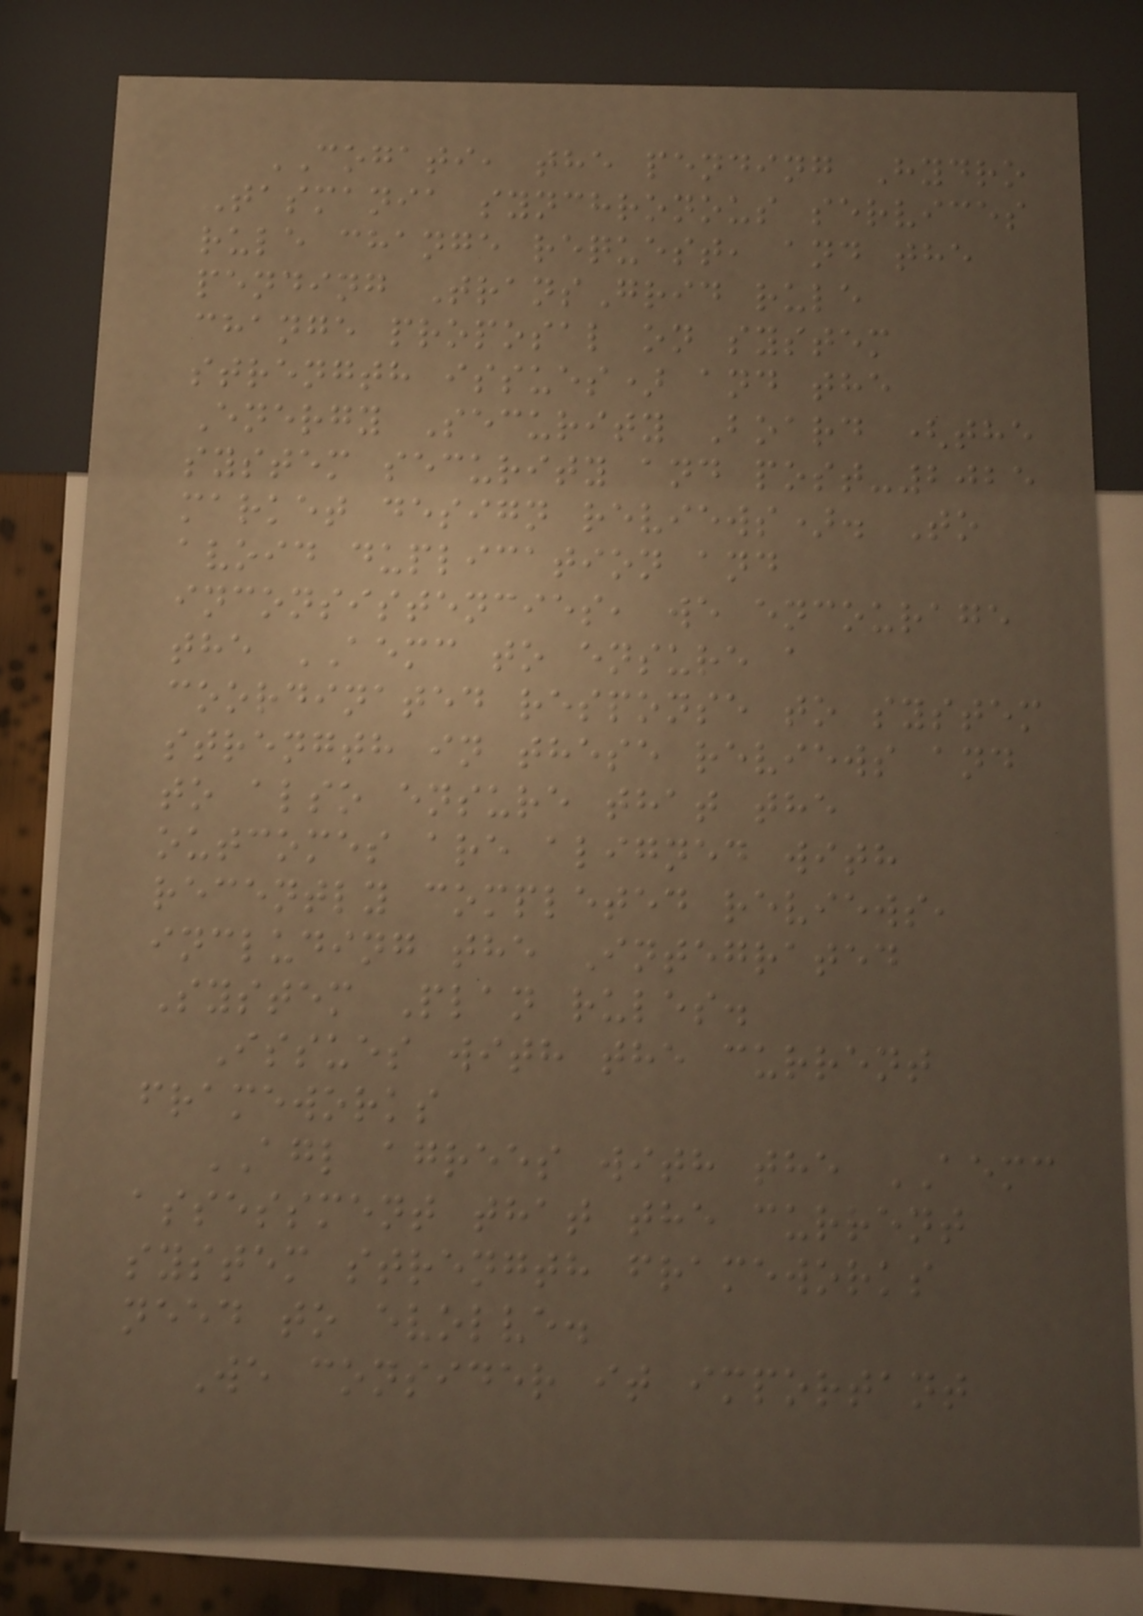COGATI, the pending Hydro
Tasmania synchronous services
rule change request, and the
pending TransGrid rule
change proposal on system
strength issues) and the
Energy Security Board (the
system security and post-2025
market design reviews). To
avoid duplication and
inconsistencies, we encourage
the AEMC to ensure a
coordinated response to system
strength in these reviews and
to also ensure that the
outcomes are aligned with
recently completed reviews,
including the Integrated
System Plan rules.
Issues with the current
frameworks
AGL agrees with the AEMC
assessment that the current
system strength frameworks
need to evolve.
We consider it important
